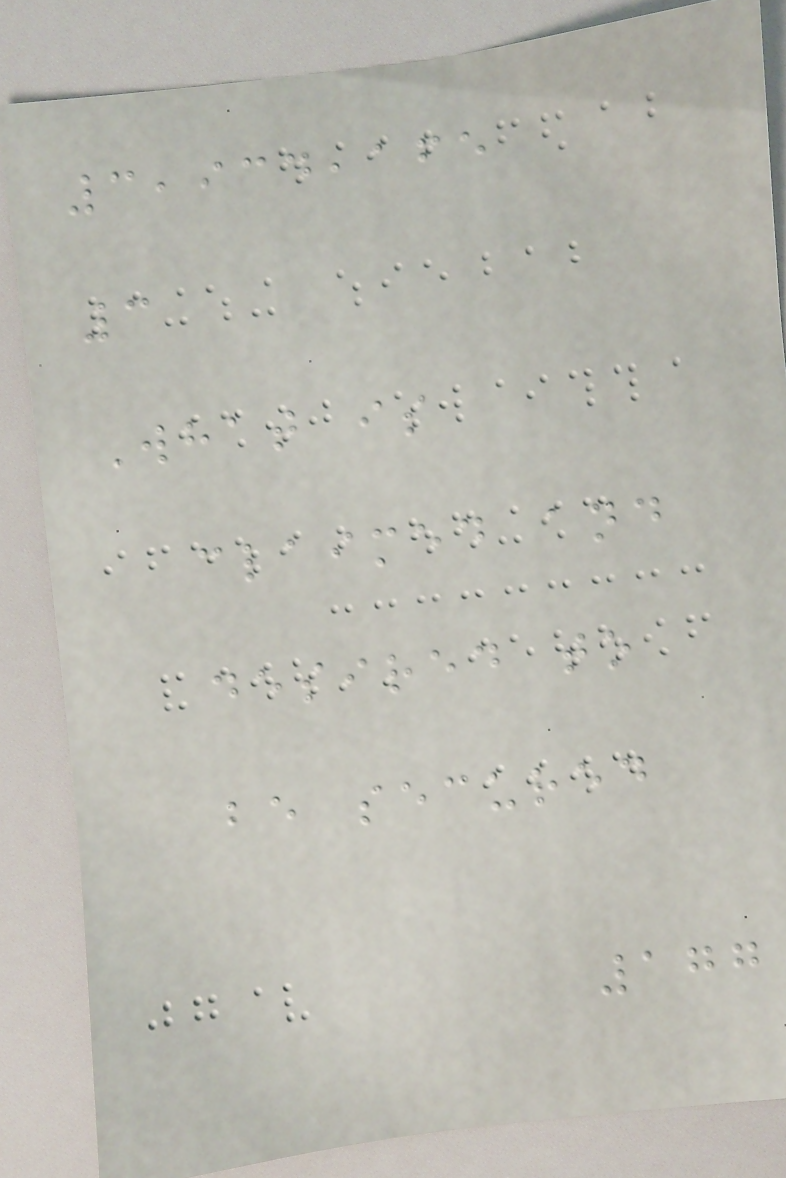3,934,165
3
What is
claimed and
desired to
be secured
177
